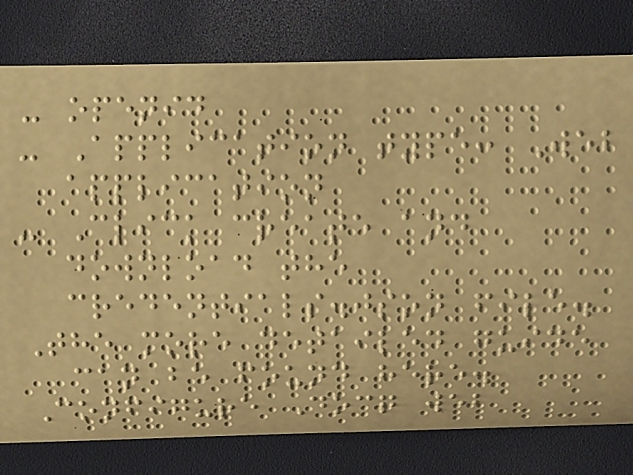- openid
- Application type: Web
application
- Click create and
download the
credentials.json file.
The more detailed guide
can be found here.
Configure Docq web
